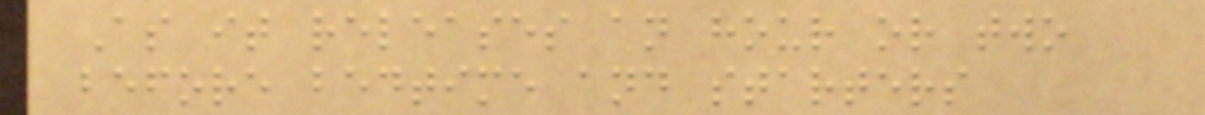As it releases an hour or two
before bedtime and starters
